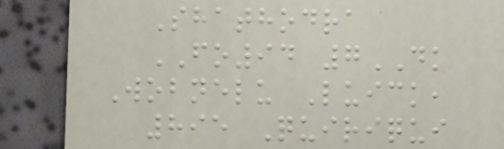Shathodra
FO94 7DK
Wobnelu Luick,
895 Quiriqui
